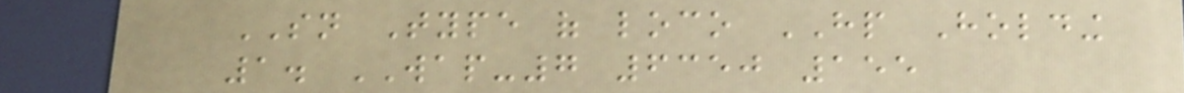SN Type of loco HP Holding
1. WAP-7 6350 155
